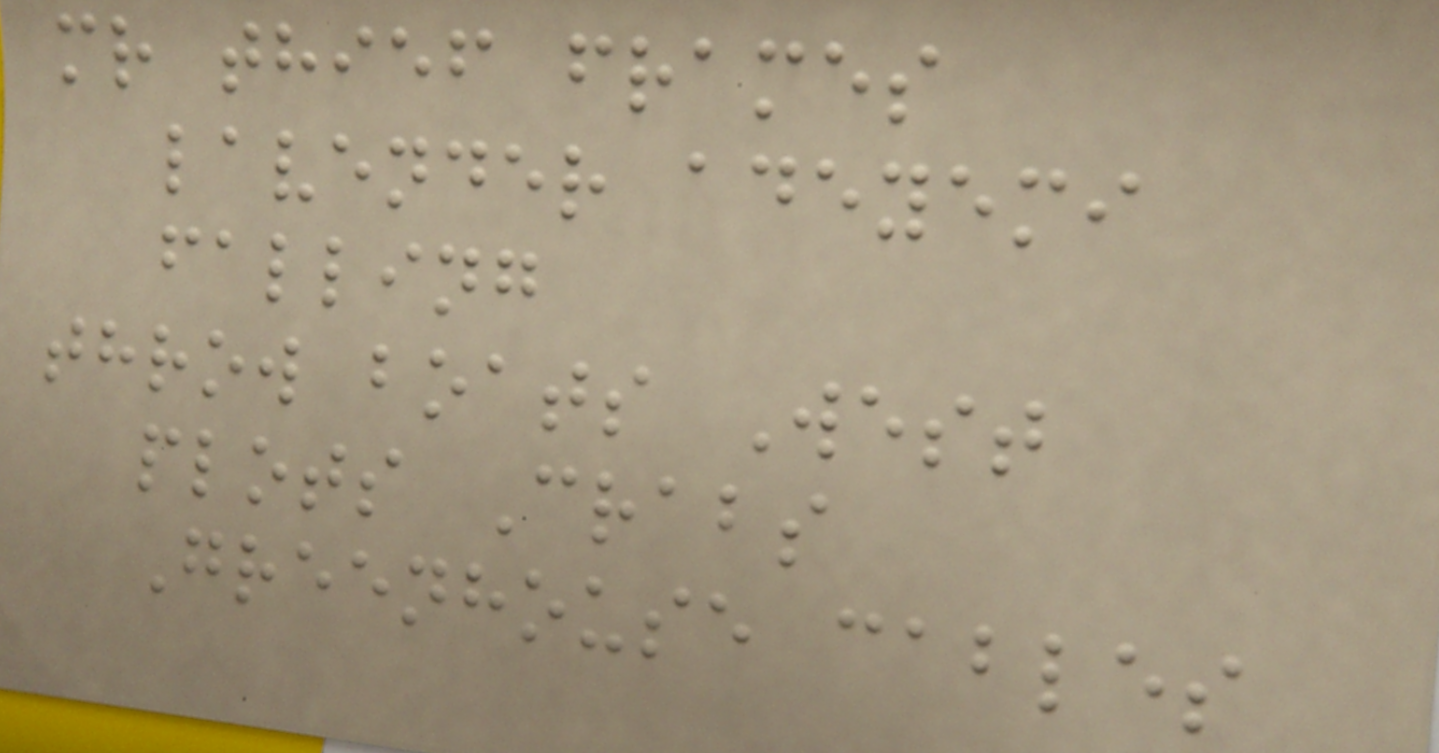mr thief frames
lavender adeyemi
falling
throw boats West
plots Crabs
Greenhouse cables
